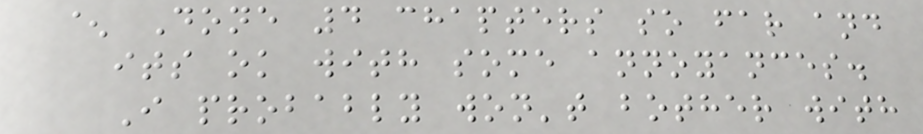^ Done 4 chapters so far and
its ok with some annoyances.
I probably won't bother with
